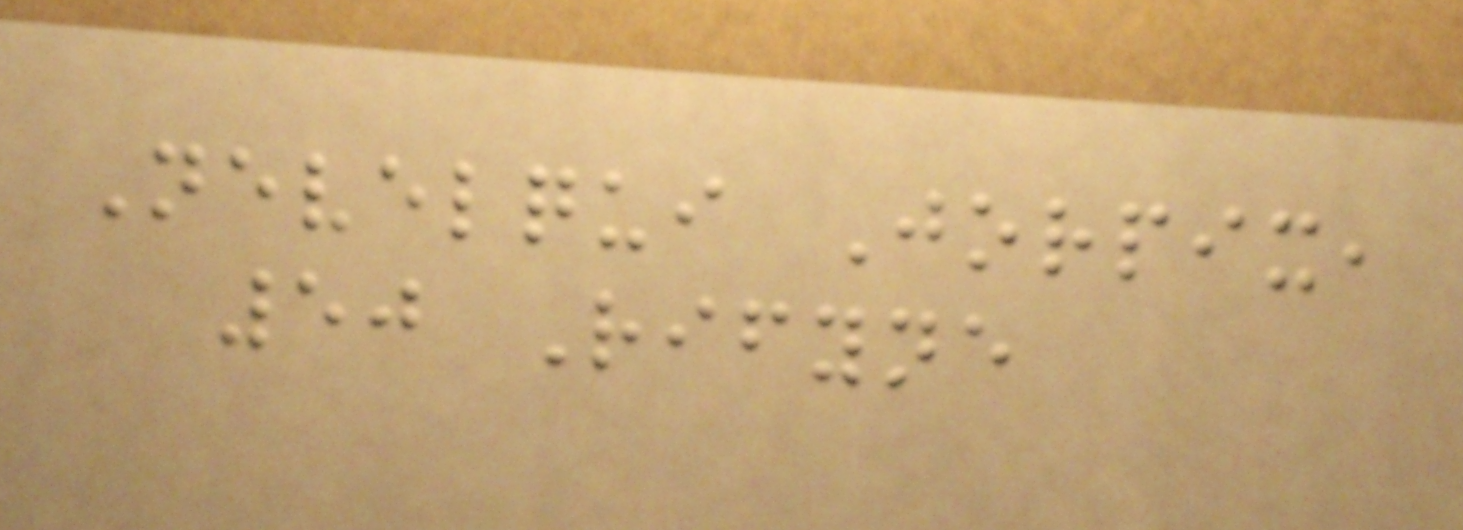Nevelqui Jorpix,
50 Rifyne
